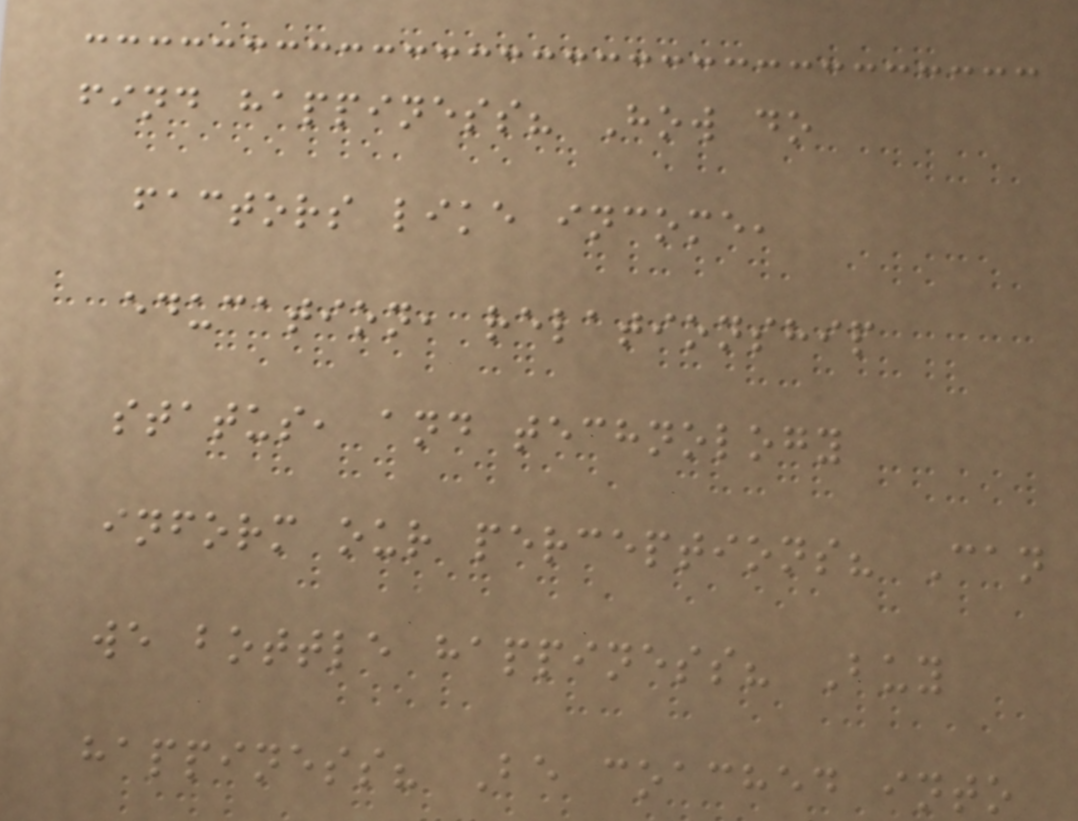find happiness? How do
factors like income,
education, relationship
status, and technology
inform our perceptions? Can
we bottle happiness? Buy
happiness? Be coached into
